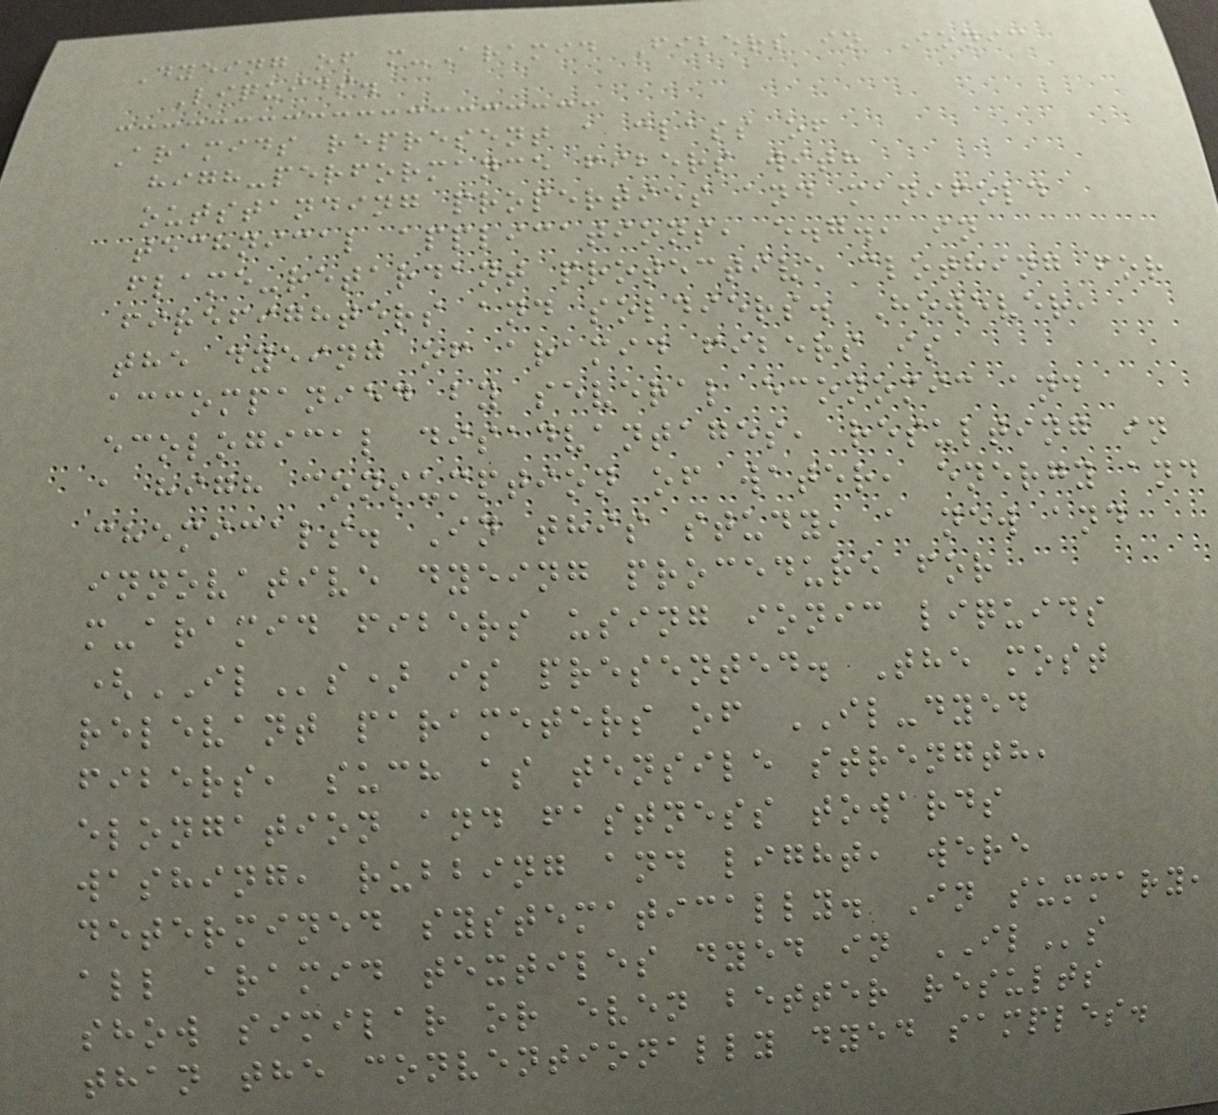Dyeing of m-Aramid Fibers in Ionic
Liquids.
Aramids represent a class of
high-performance fibers with
outstanding properties and manifold
technical applications, e.g., in
flame-retardant protective clothing for
firefighters and soldiers. However,
the dyeing of aramid fibers is
accompanied by several economic and
ecological disadvantages, resulting in
a high consumption of water, energy and
chemicals. In this study, a new and
innovative dyeing procedure for
m-aramid fibers using ionic liquids
(ILs) is presented. The most
relevant parameters of IL-dyed
fibers, such as tensile strength,
elongation and fastness towards
washing, rubbing and light, were
determined systematically. In summary,
all aramid textiles dyed in ILs
show similar or even better results
than the conventionally dyed samples.
